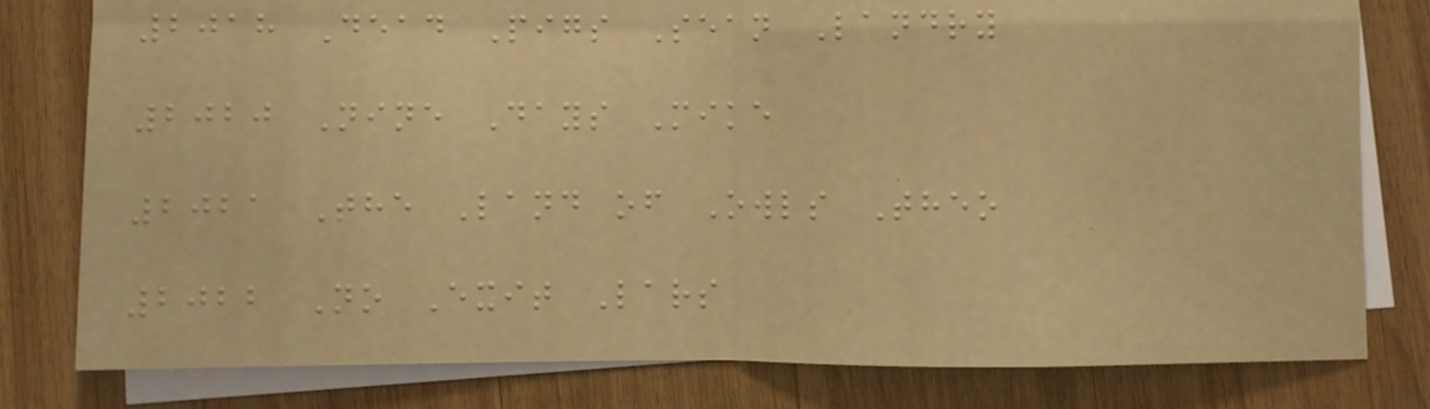2018 Dead Pigs Sean Landry
2020 Nine Days Mike
2021 The Land of Owls Theo
2022 No Exit Lars
